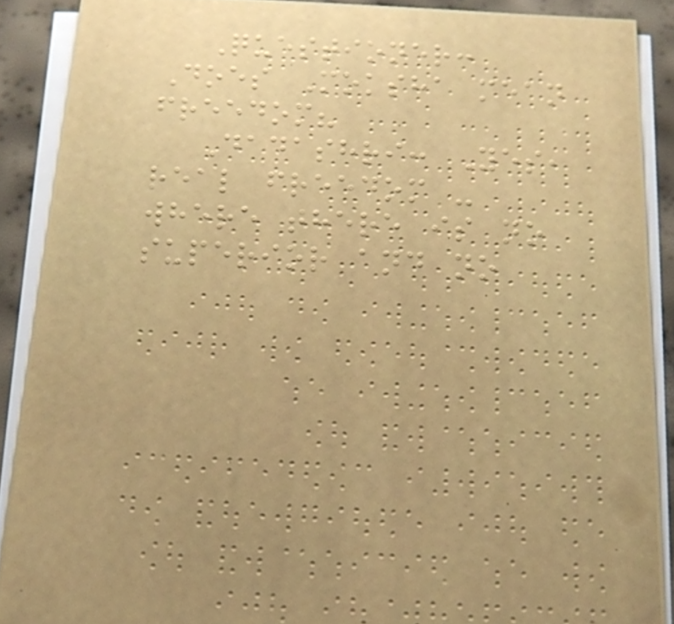Questioner:
Does Moksha mean
freedom?
Dadashri: Yes,
real freedom -
where there is no
superior and no
